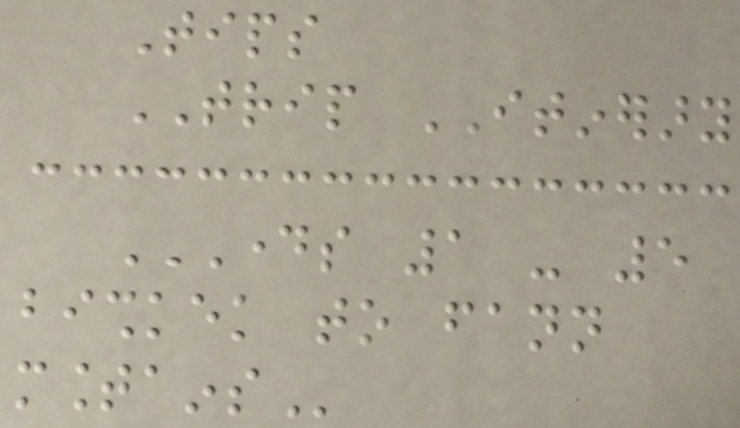Tips
TRIP ITINERARY
DAYS 1 - 5
BISHKEK TO FANN
MOUNTAINS
